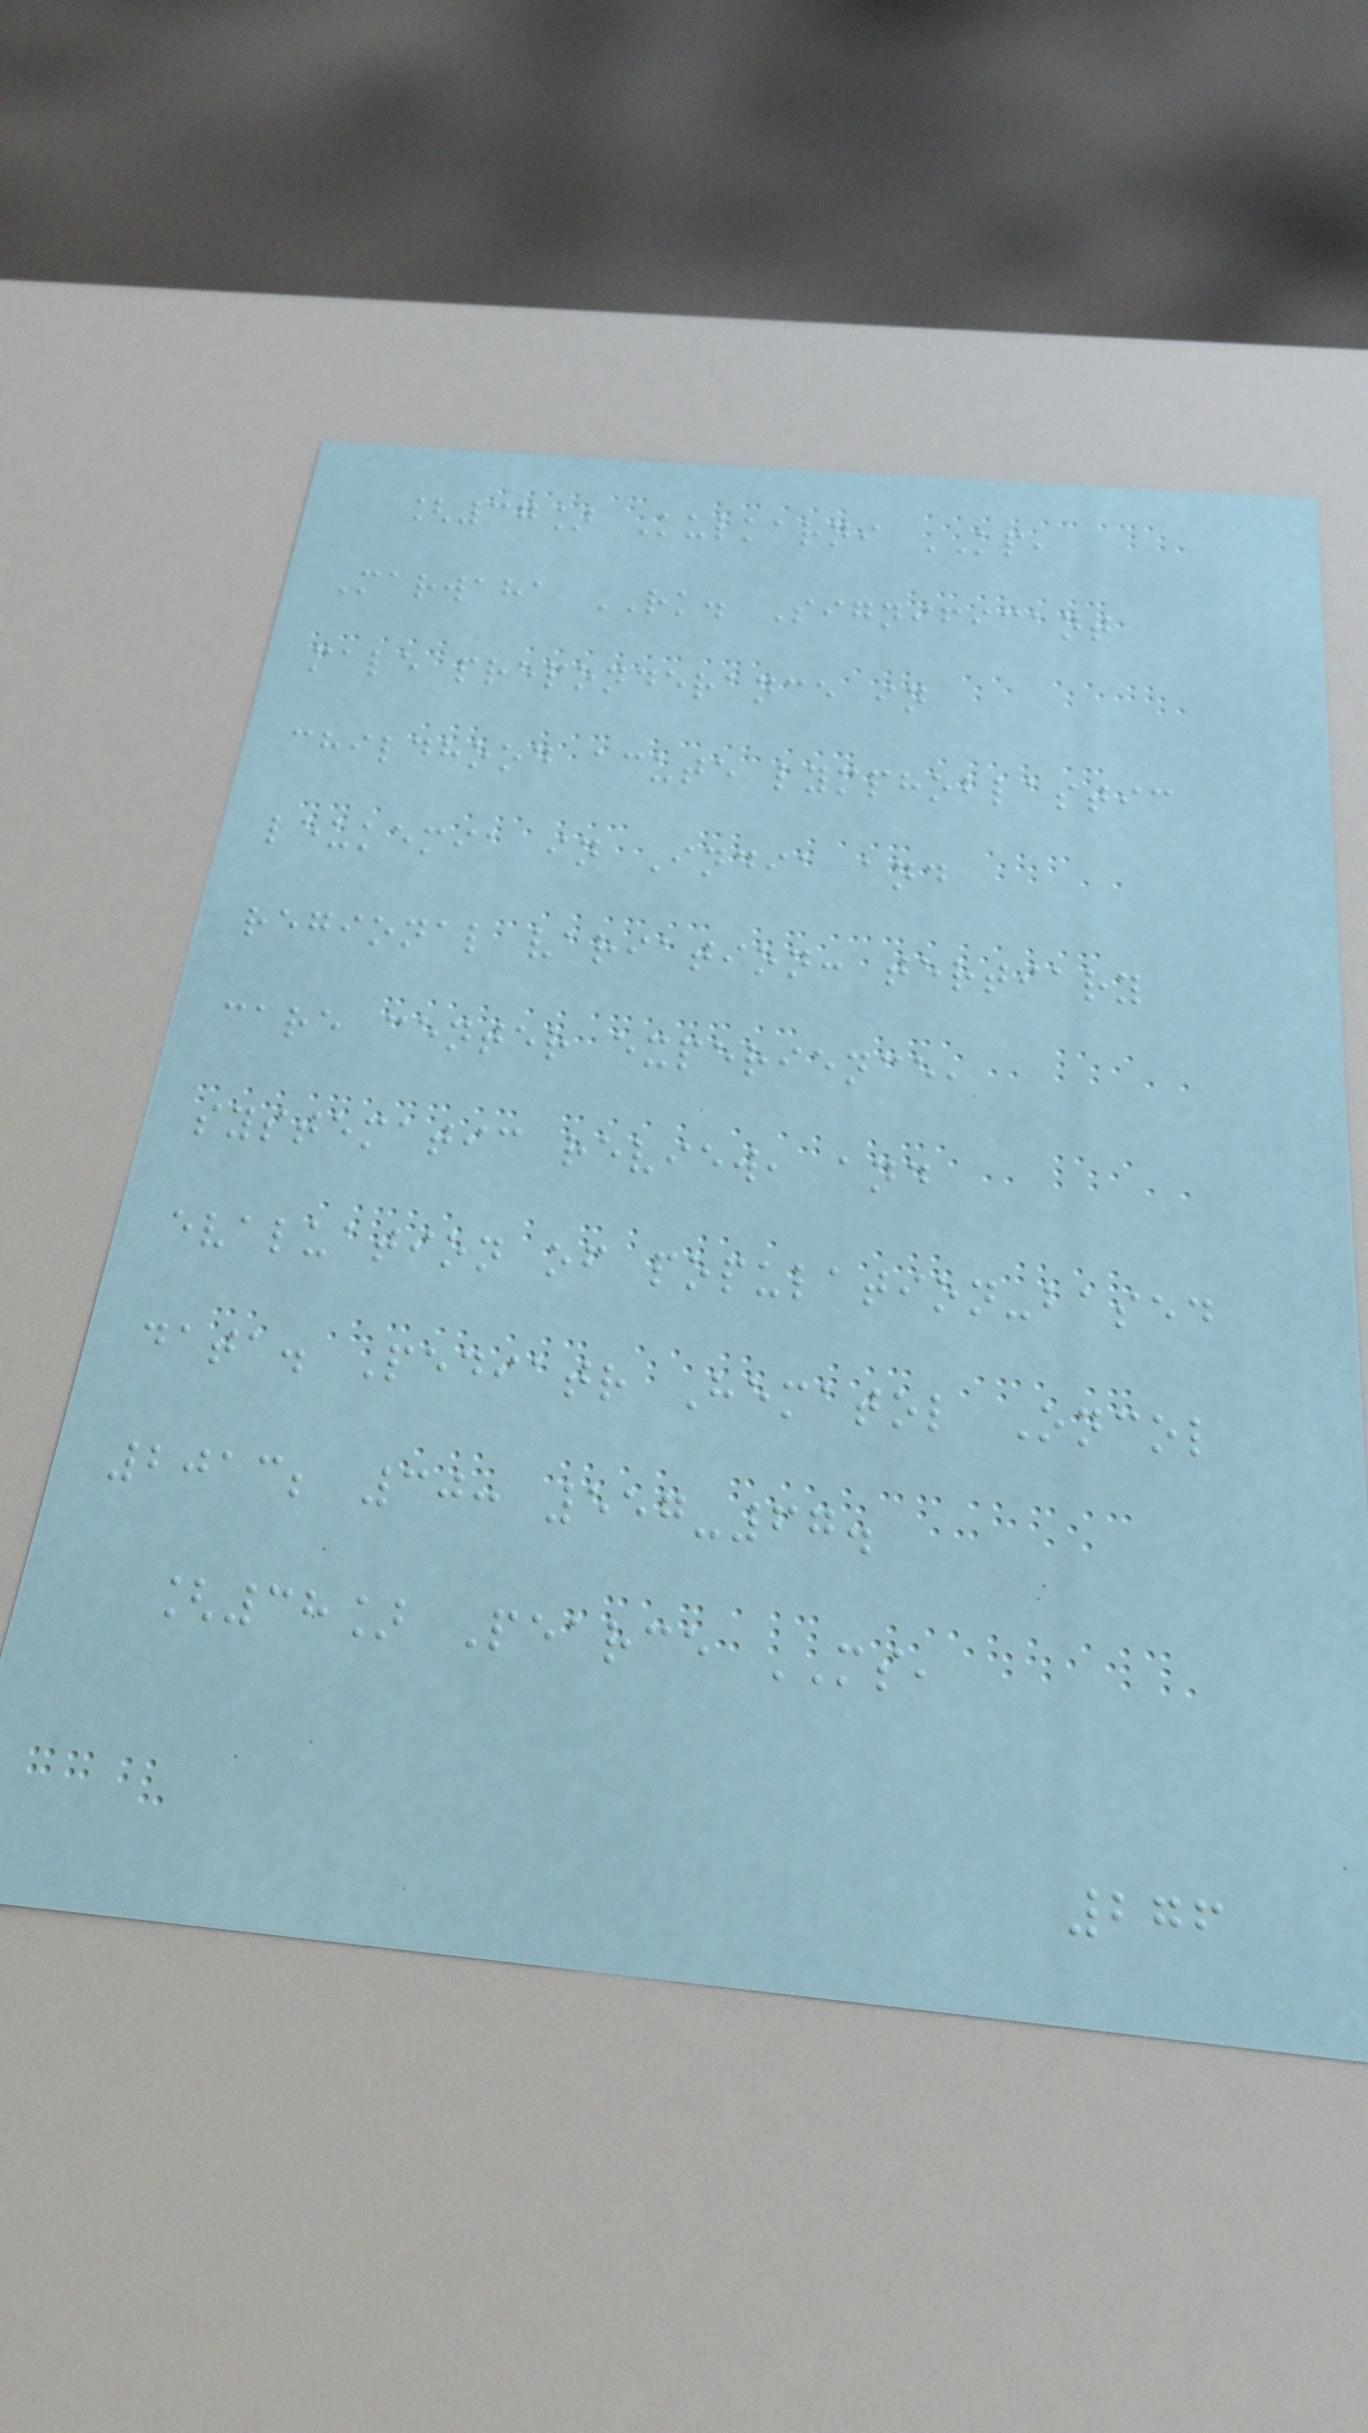[37] Kulkarni KP,
Marwaha RK. Significant
male preponderance in
childhood acute lymphoblastic
leukemia in India and
regional variation: tertiary
care center experience,
systematic review, and
evaluation of population-based
data. Pediatr Hematol Oncol
2013; 30: 557-67.
[38] Pearce MS,
276
